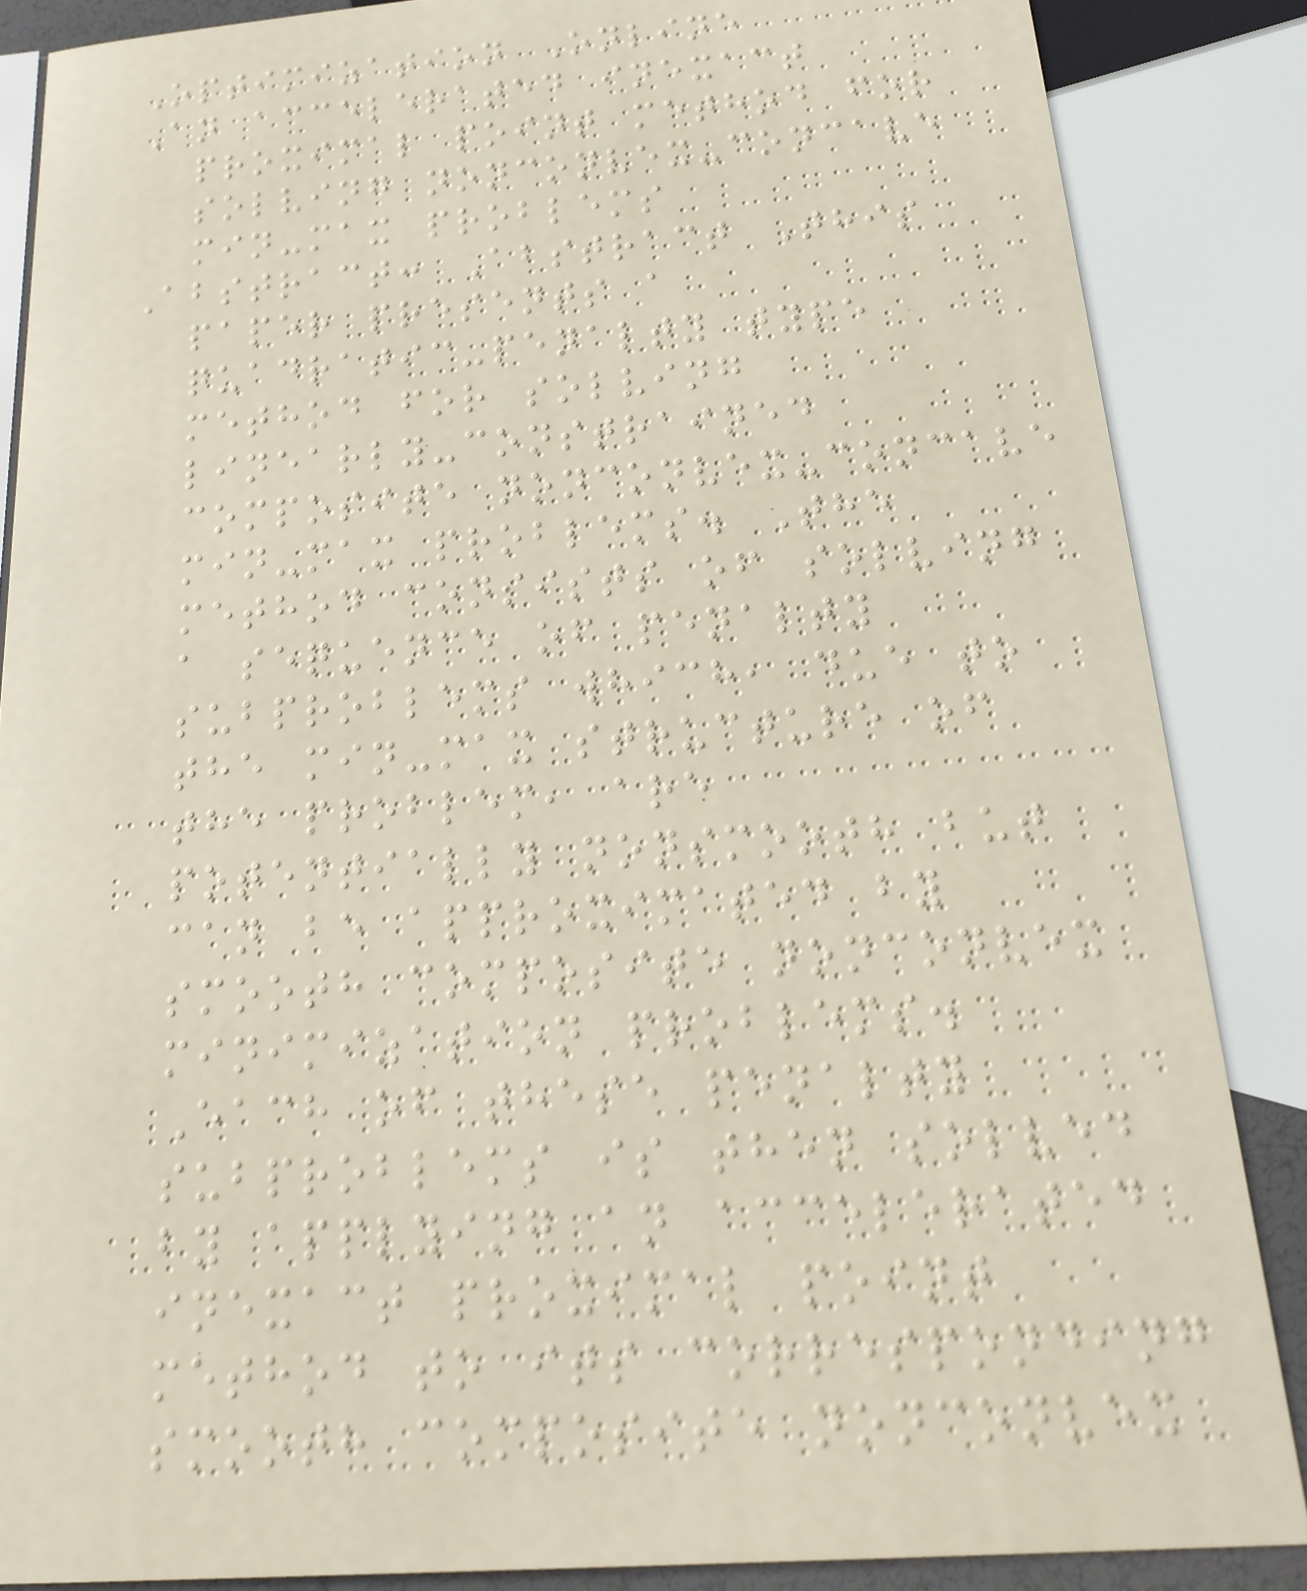Optimization Online
An accelerated inexact
proximal point method for
solving nonconvex-concave
min-max problems
Abstract: Abstract This
paper presents a
quadratic-penalty type
method for solving
linearly-constrained
composite nonconvex-concave
min-max problems. The
method consists of solving
a sequence of penalty
subproblems which, due to
the min-max structure of
the problem, are
potentially nonsmooth but
can be approximated by
smooth composite nonconvex
minimization problems.
Each of these penalty
subproblems is then solved
by applying an accelerated
inexact proximal point
method to its corresponding
smooth composite nonconvex
